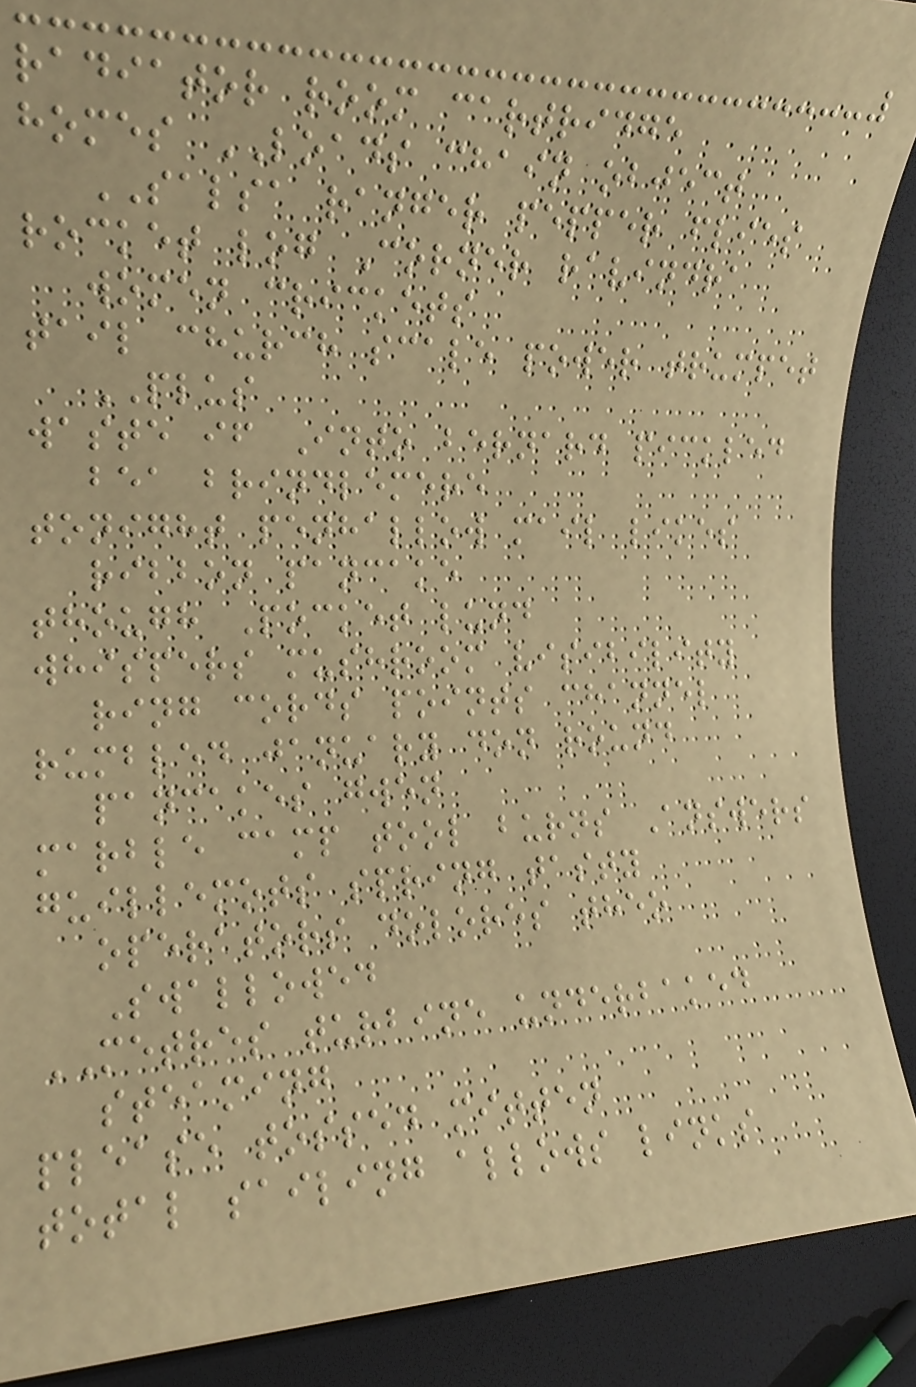radiator room cartridge
homes LOADS chain object
SALSA ranger pepper flies
rocket log Corner ravindra
women crickets
tail church scale power trumpet
PLUS
waste if Into bernard pickled
bea brindlemere
tonight penhallow mail likes
ribbon pancake
though Pocket lund
whispers mushroom visibility
ring cords points channel
rumbled january don round
pancakes gwen
marble camp tool burns Answers
guillemots spring tasty
operators dolores theo
Swallowed
METRES turbine underbaked
steaming
please tossed mitten
total sailing allows links
